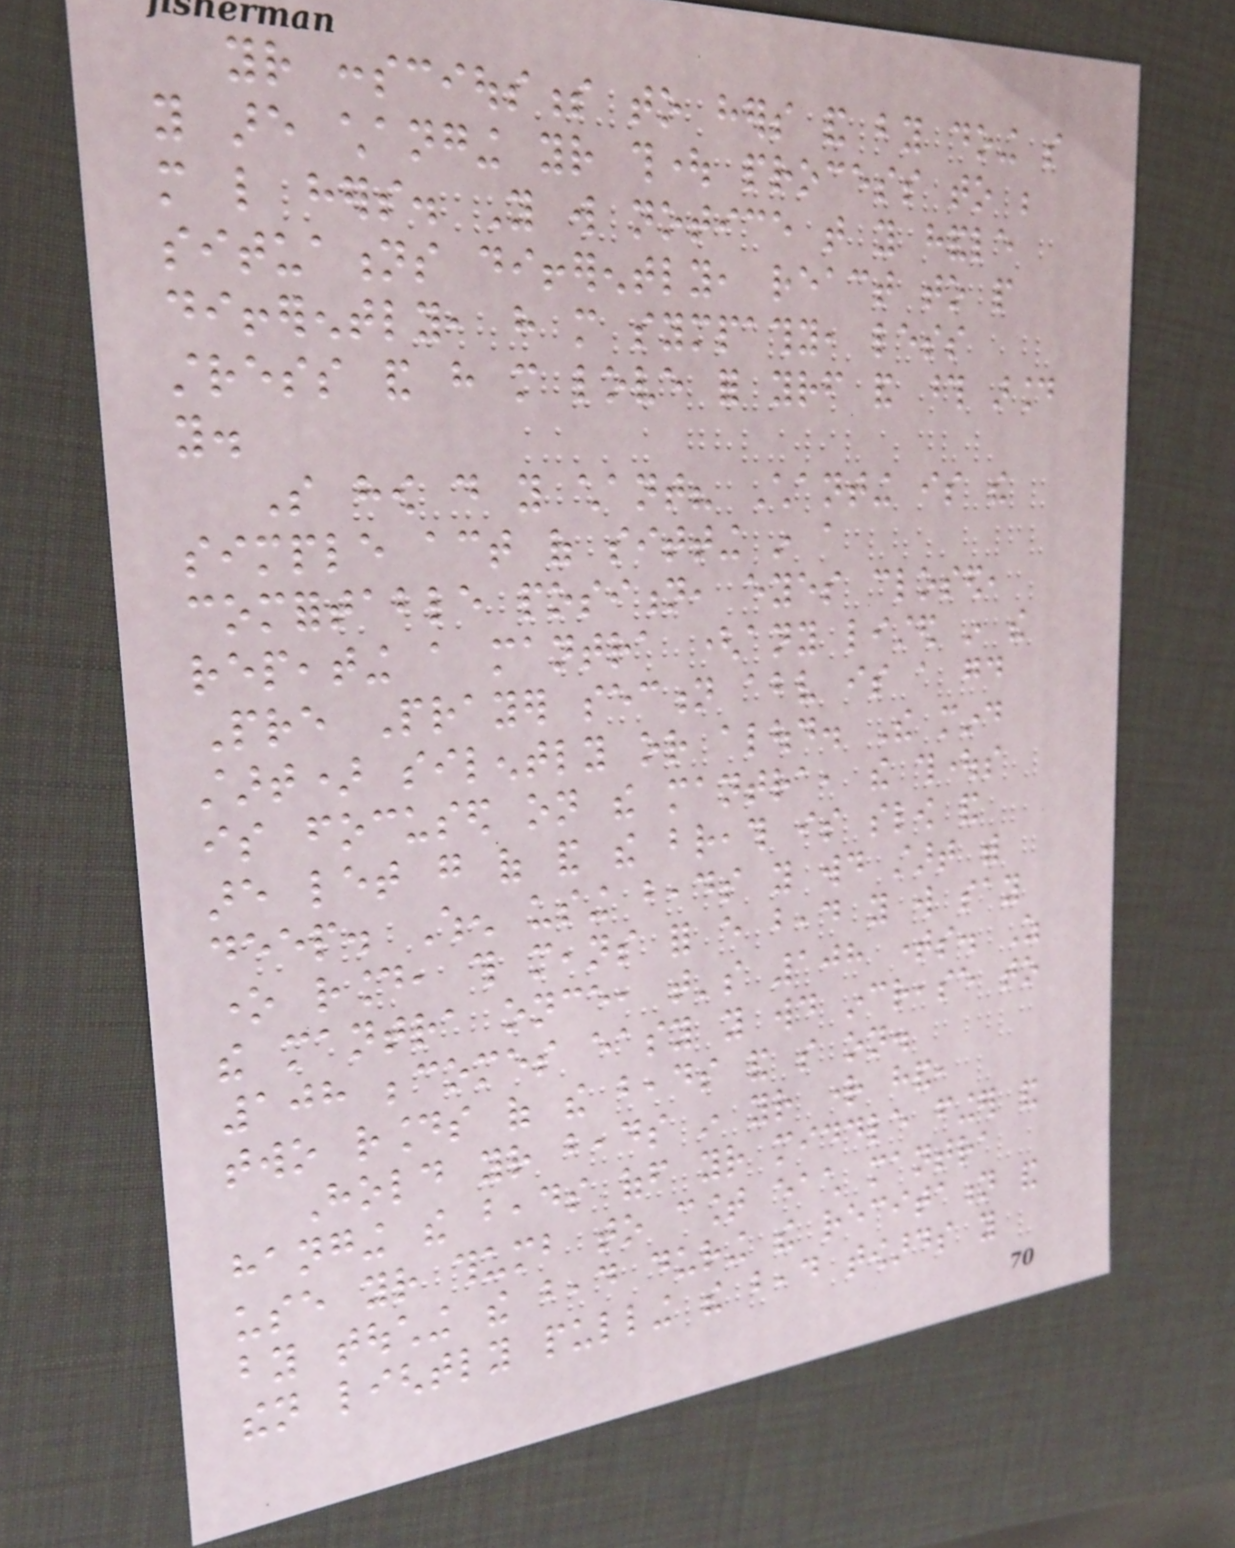your consciousness to hers and by doing so
you are changing your thought process to be
more like hers. You will notice that you handle
situations differently, react to people
differently, have more sympathy, less
stress and have more love for yourself and those around
you.
So how do you chant? Chanting is the
simple act of sitting in a
comfortable position, eyes closed,
repeating a mantra (any listed in the
Pre Prayer section above is a good
start) silently or aloud. The mind
is focused on the mantra, the thoughts
are let go of and the breath is slow and
deep. When using beads you would start with
one round, this means for every bead you will say
the mantra once, that's 108 times. As
108 becomes easy you would increase to
two rounds of the beads and so on.
Hold your beads in your right hand,
hanging the beads off your middle finger and
use your thumb to count each mantra
by touching the bead during the recitation and
then lightly pulling the bead towards you
